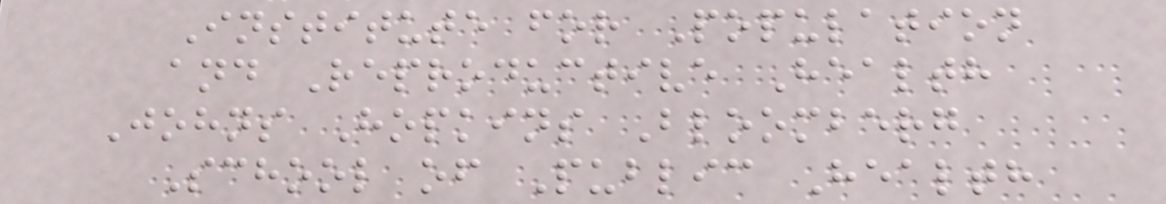Institute for Population
and Reproductive Health
Johns Hopkins Bloomberg
School of Public Health
